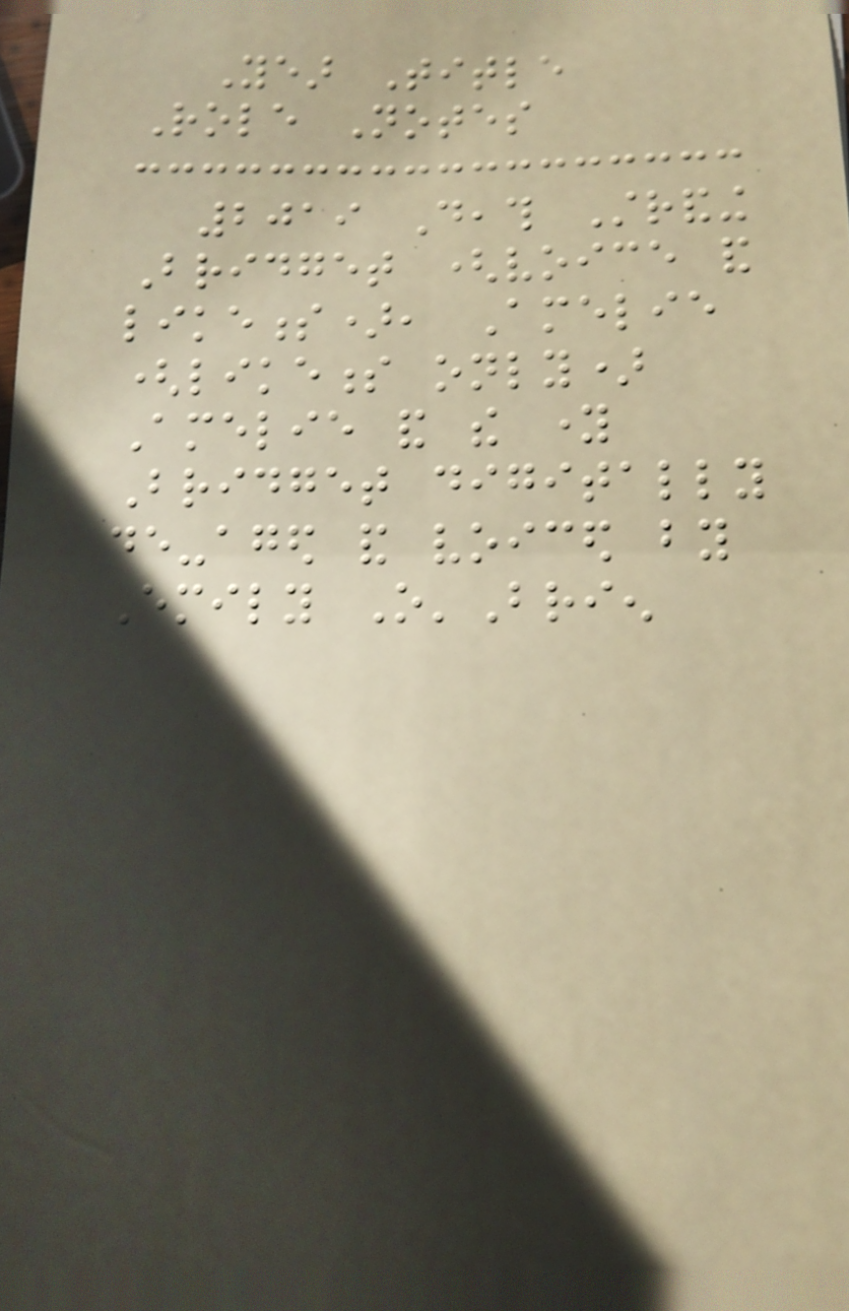Year Title
Role Notes
2019 Death Stranding
Bridget (voice and
likeness), Amelie
(likeness only)
Amelie and the young
Bridget digitally
de-aged and voiced by
Emily O'Brien
